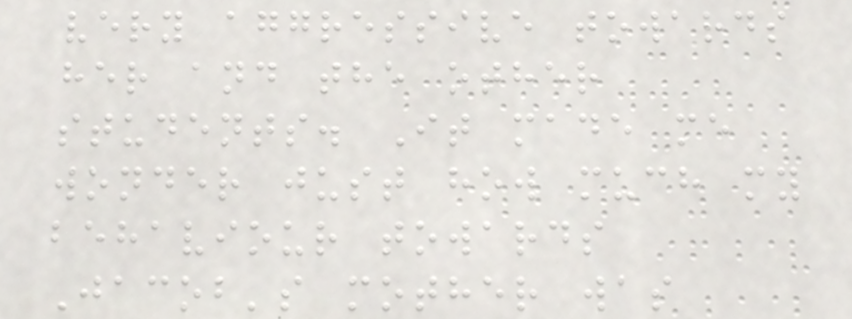very aggressive towards
her and the other
students. It made me
wonder just how much my
behaviour towards
Jacob's mother was
